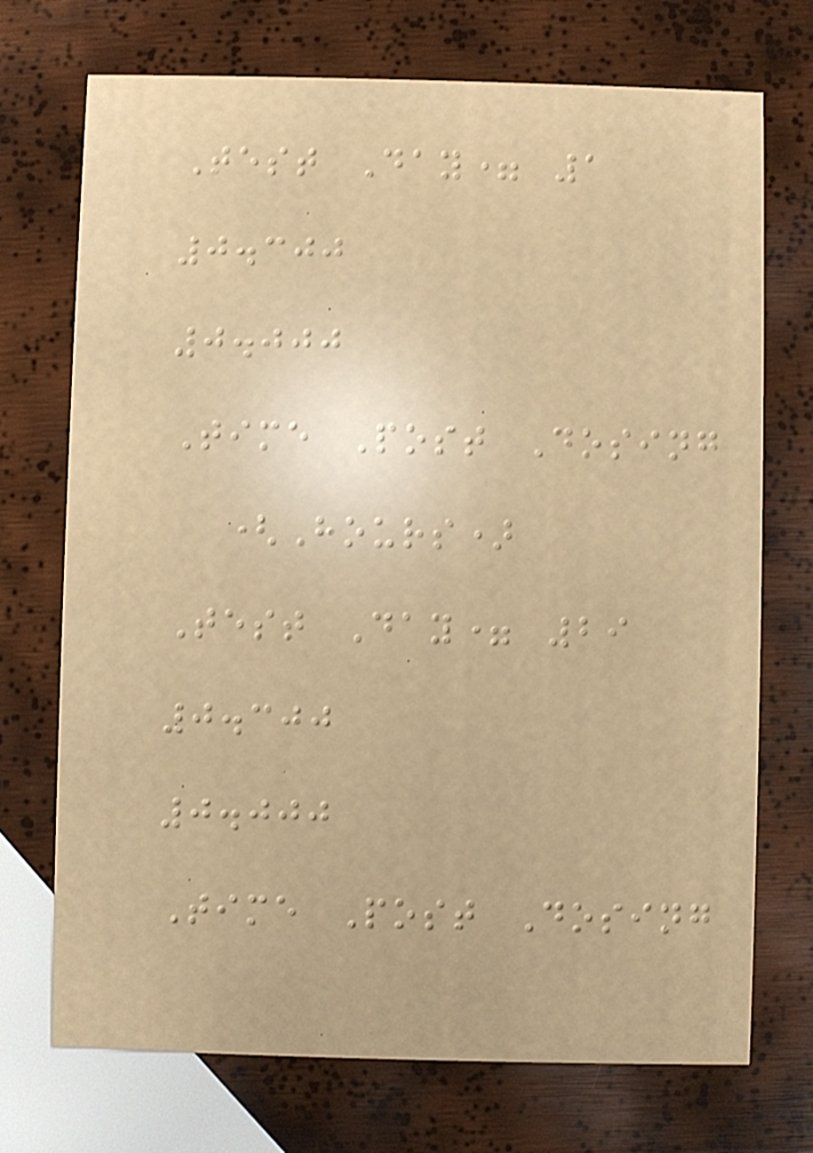Test Day= 1
0.300
0.000
Time Post Dosing
(Hours)
Test Day= 29
0.300
0.000
Time Post Dosing
